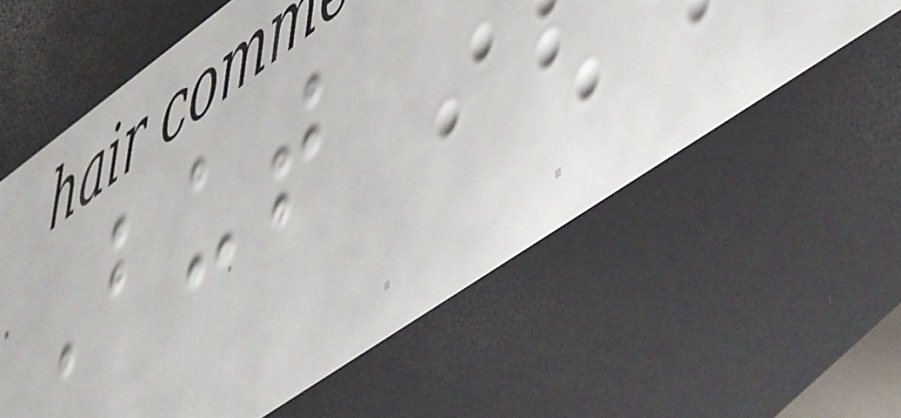But
